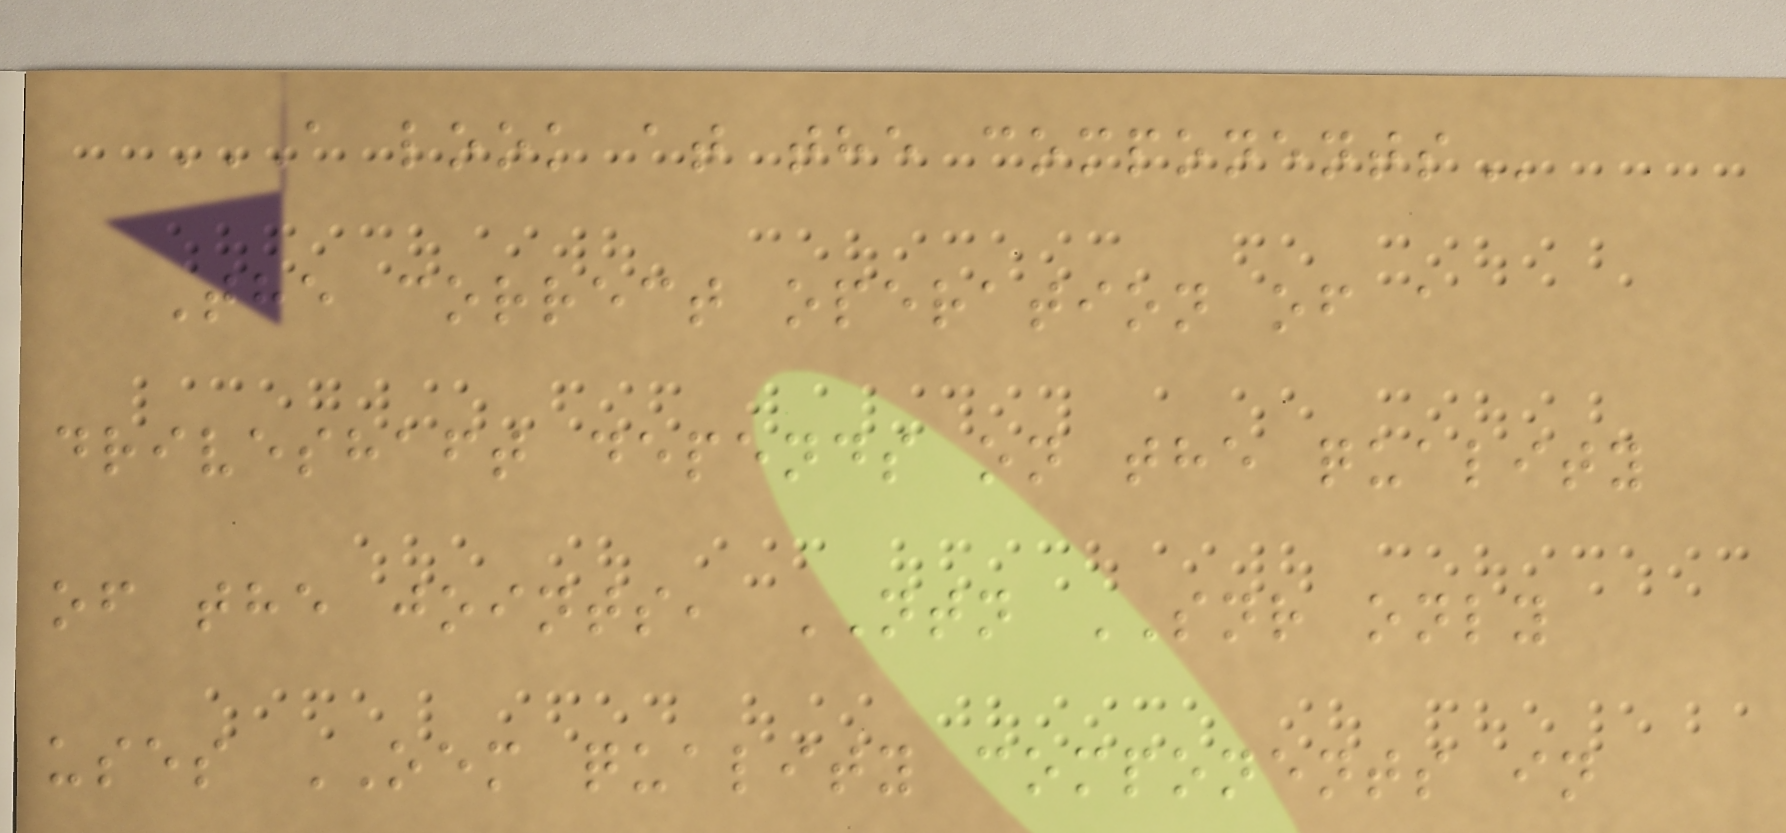A LOOK AT THE COMPONENTS
The correct operation of a
driveshaft depends on the quality
of the joints, NTN SNR only
uses OEM quality components in
